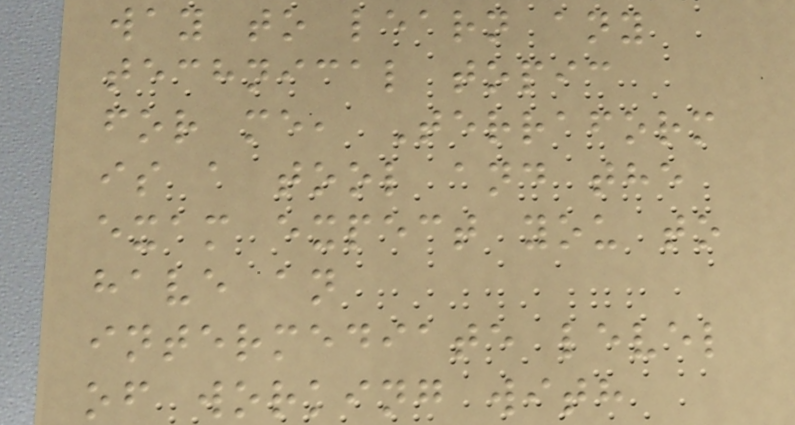way to learn any
technical topic
for me, Terraform
is a tool and the
exam expect you to
have an
intermediate level
of working with
